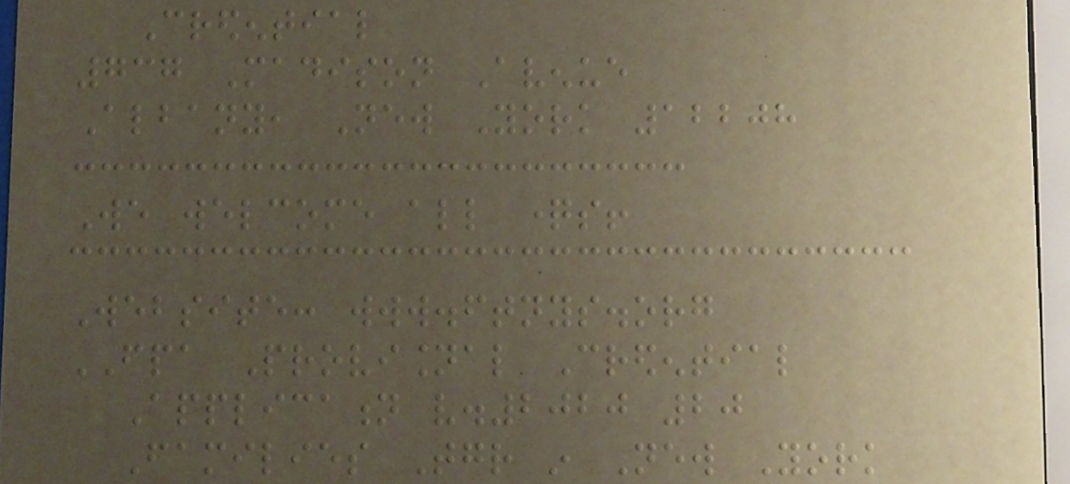Credential
737 Madison Avenue
Albany, New York 12208
We welcome all questions!
Website: www.ftnys.org
FPA Provisional Credential
Application v.2020 20
Families Together in New York
